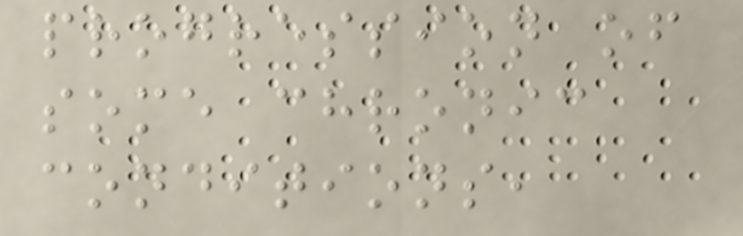progression of
some chronic
conditions,
